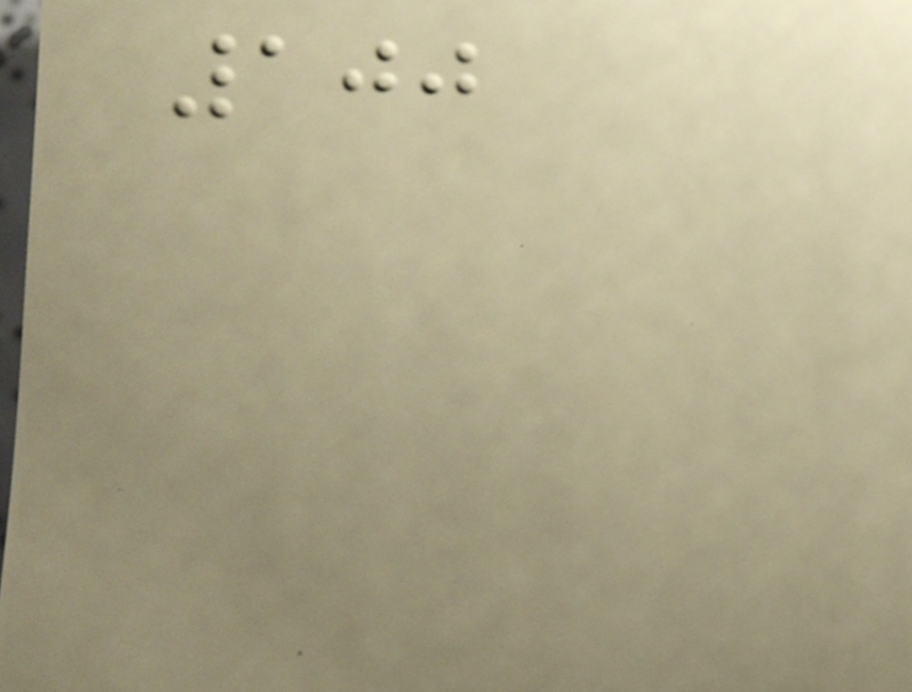100
